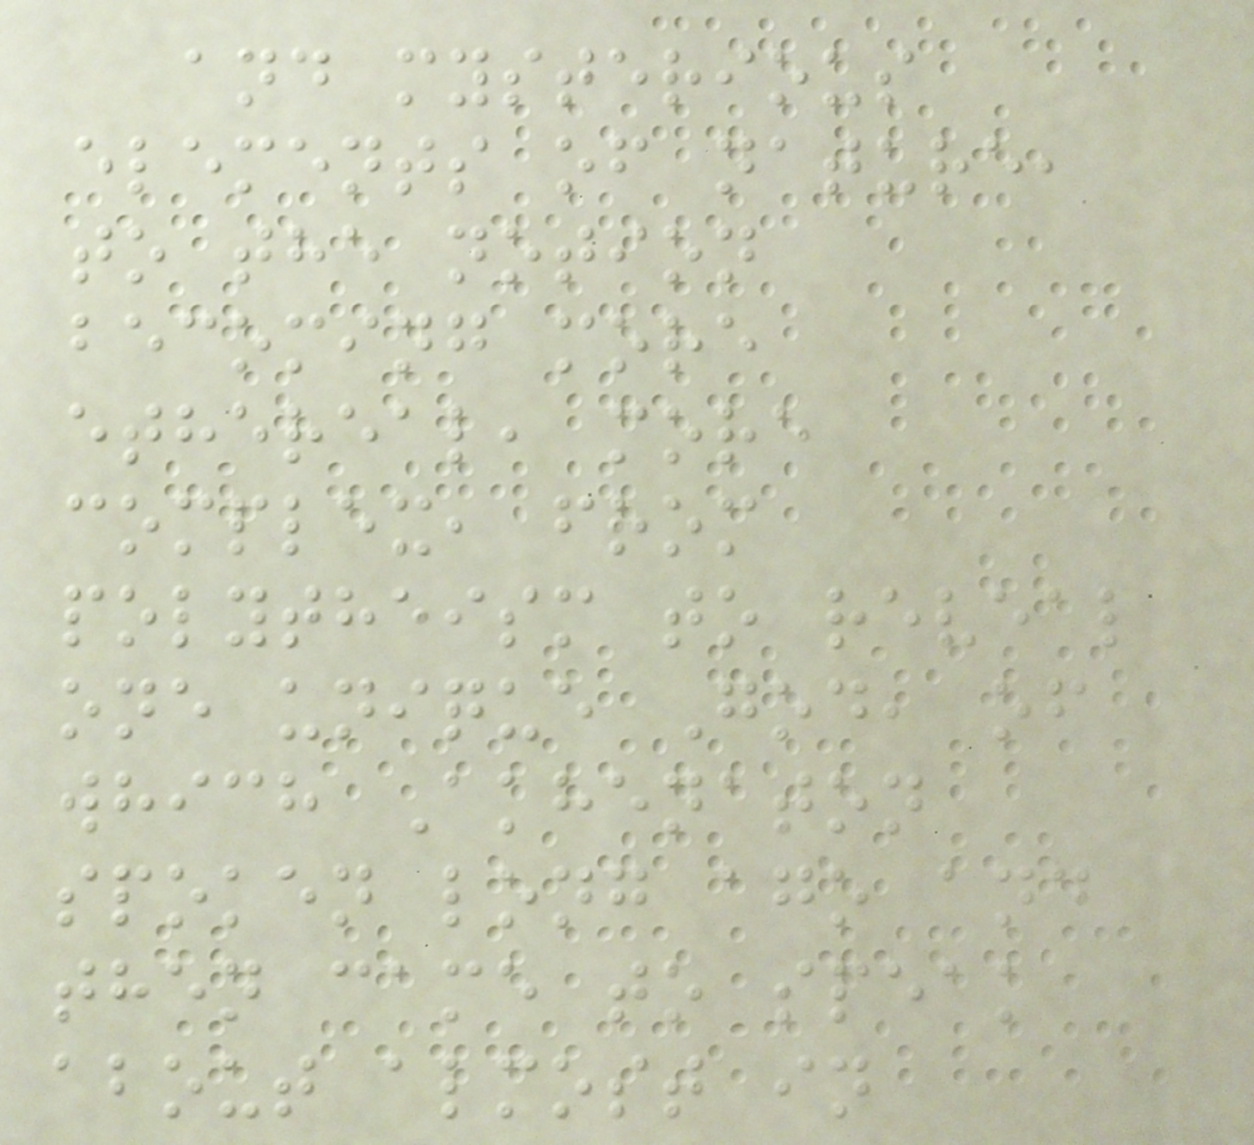and mysterious
elements of nature,
to the notion
becoming more
ethereal, more
complex, from
polytheism to reveal
one unique God, of
which Akhenaton
spoken long ago and
then came to speak
about almost in
